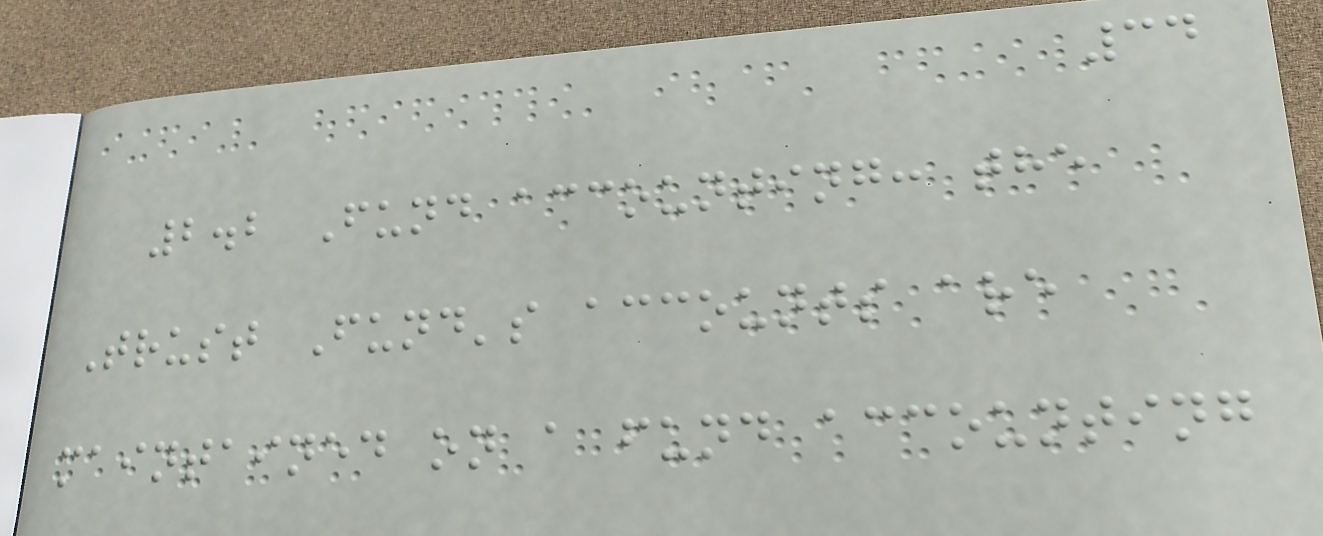34
2.2 Fund accounting: the
Trust Fund's accounts are
maintained on a fund accounting
